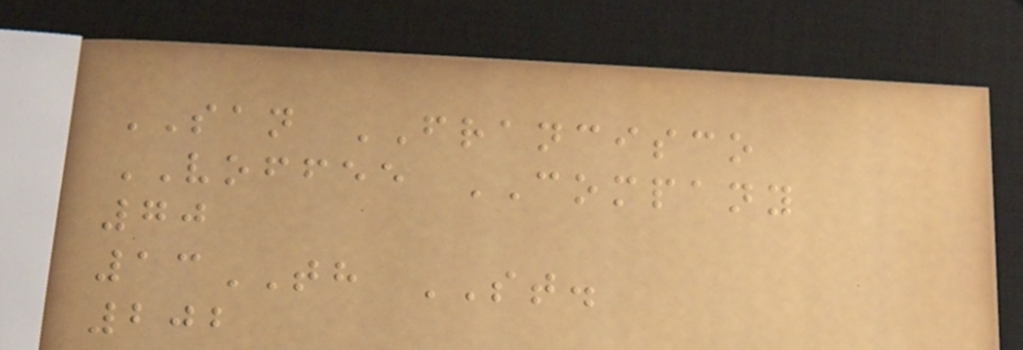SAN FRANCISCO
VOFFEE COMPANY
70
13TH ST.
202
